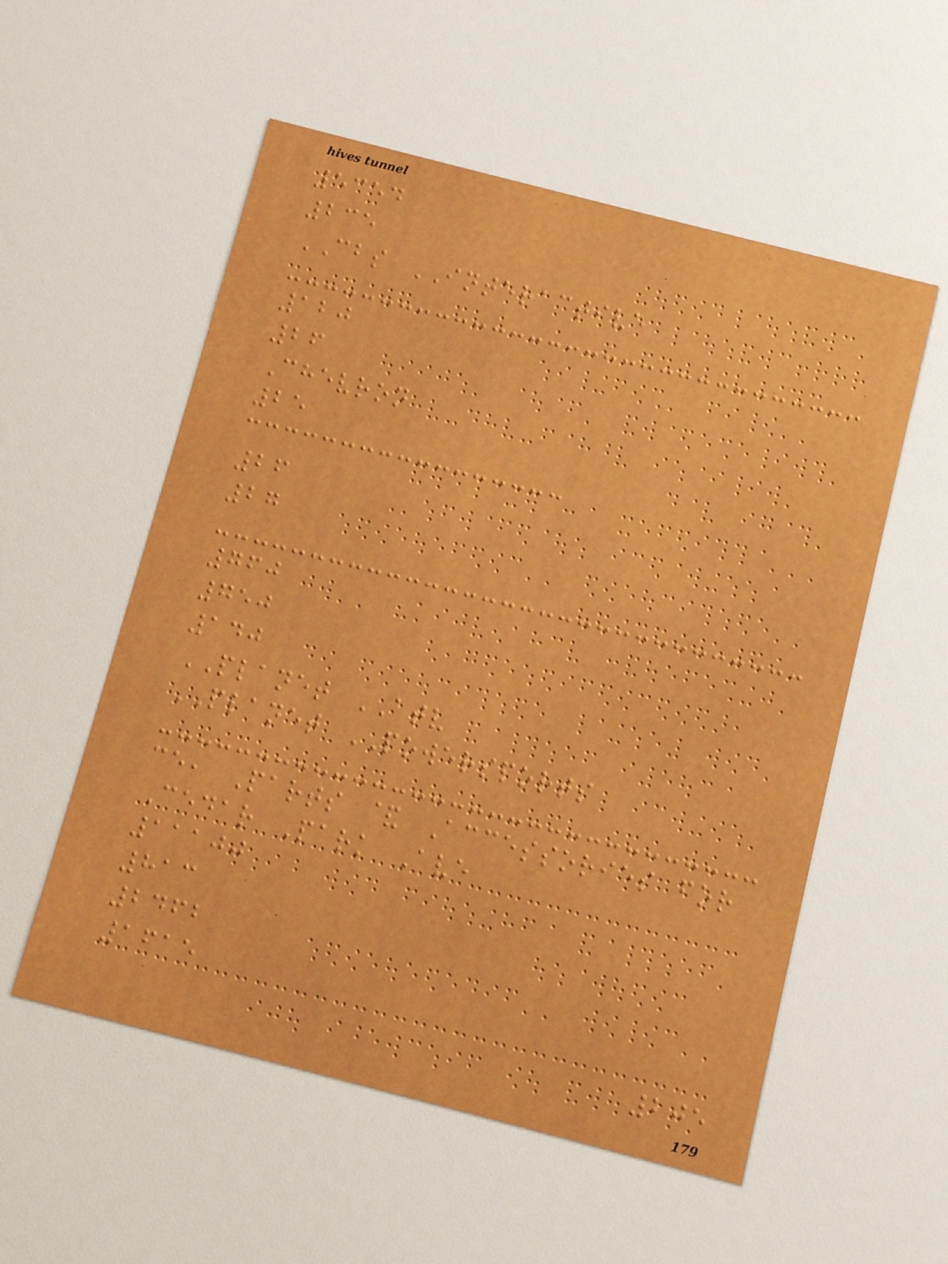5354
235
CBS INTERACTIVE
120
26
Chevron
25
26
27
760
750
140
PLANET ATV
PLANET POWERSPORTS
ce, Parts & Accessories for
Cedar Park Ave
11100
813
2462
1615
205
